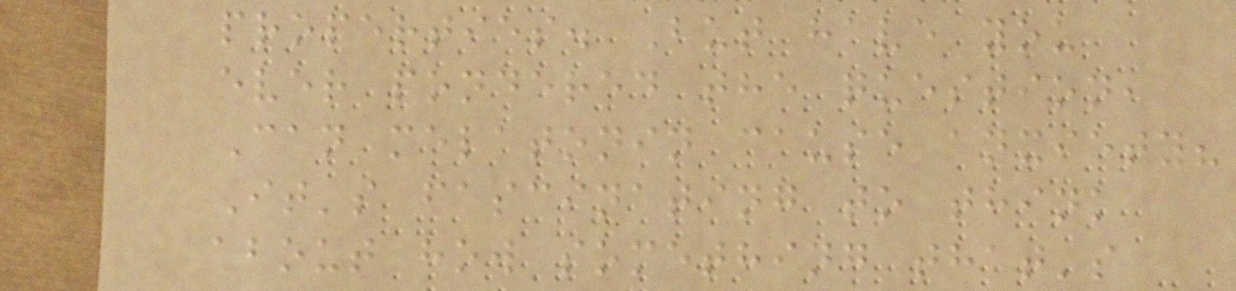properties. But have you
ever pondered the question,
Can melatonin cause anxiety?
It's fascinating to think
about how something that's
